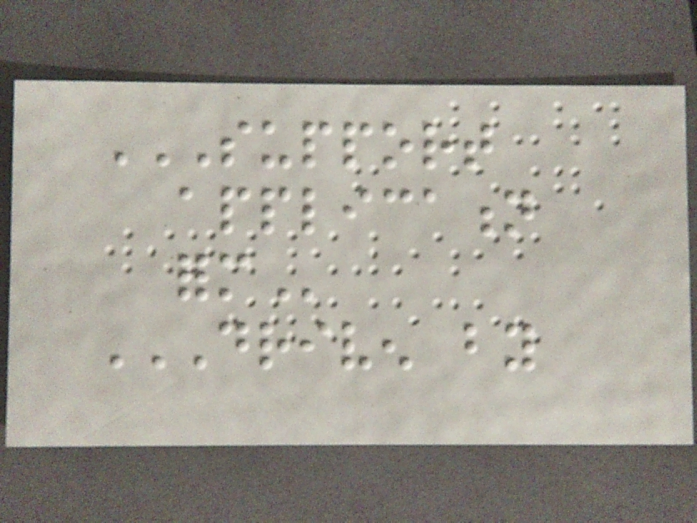SUPPORT
APPLICATION
FORM
DRIVEN BY
